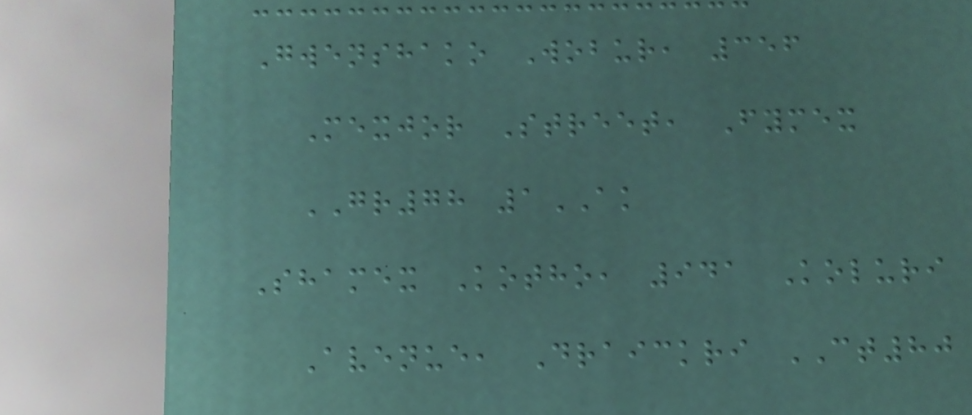Gwenshako Wobur, 356
Mexjor Street, Fymex
GR78 1AK
Shamex Kotho, 941 Koluri
Avenue, Draickri CT80
